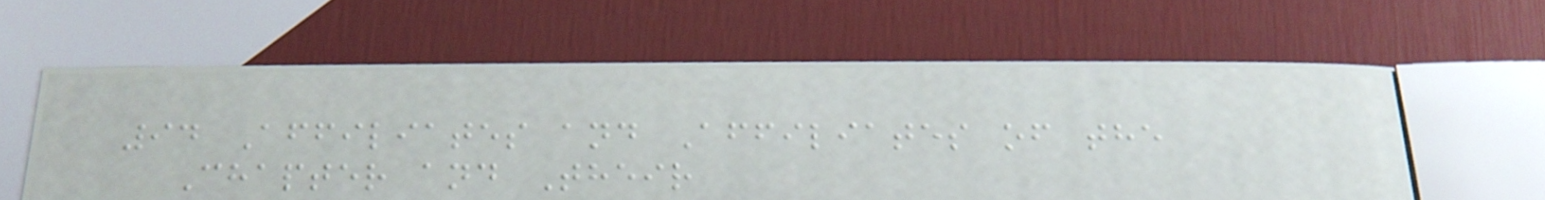94 Affiliates and Affiliates of the
Chapter and Their
